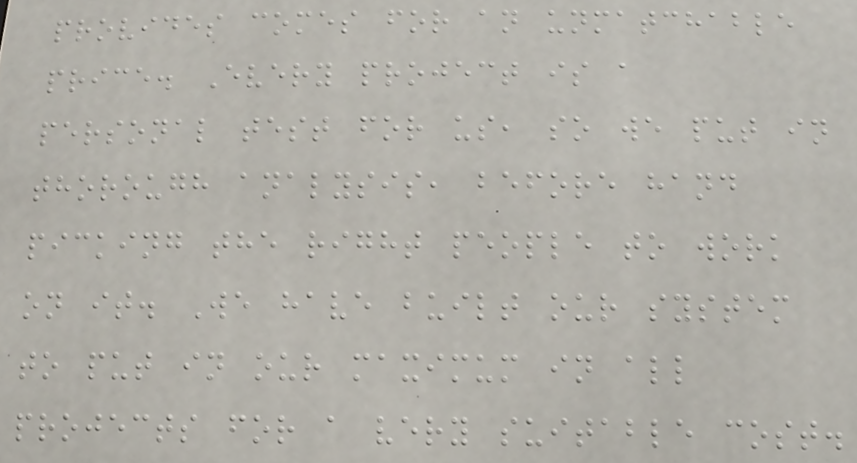provides comes for an unmatchable
price. Every project is a
personal test for us, so we put in
thorough analysis, before hand
picking the right people to work
on it. We have built our system
to put in our maximum in all
projects for a very suitable cost.
